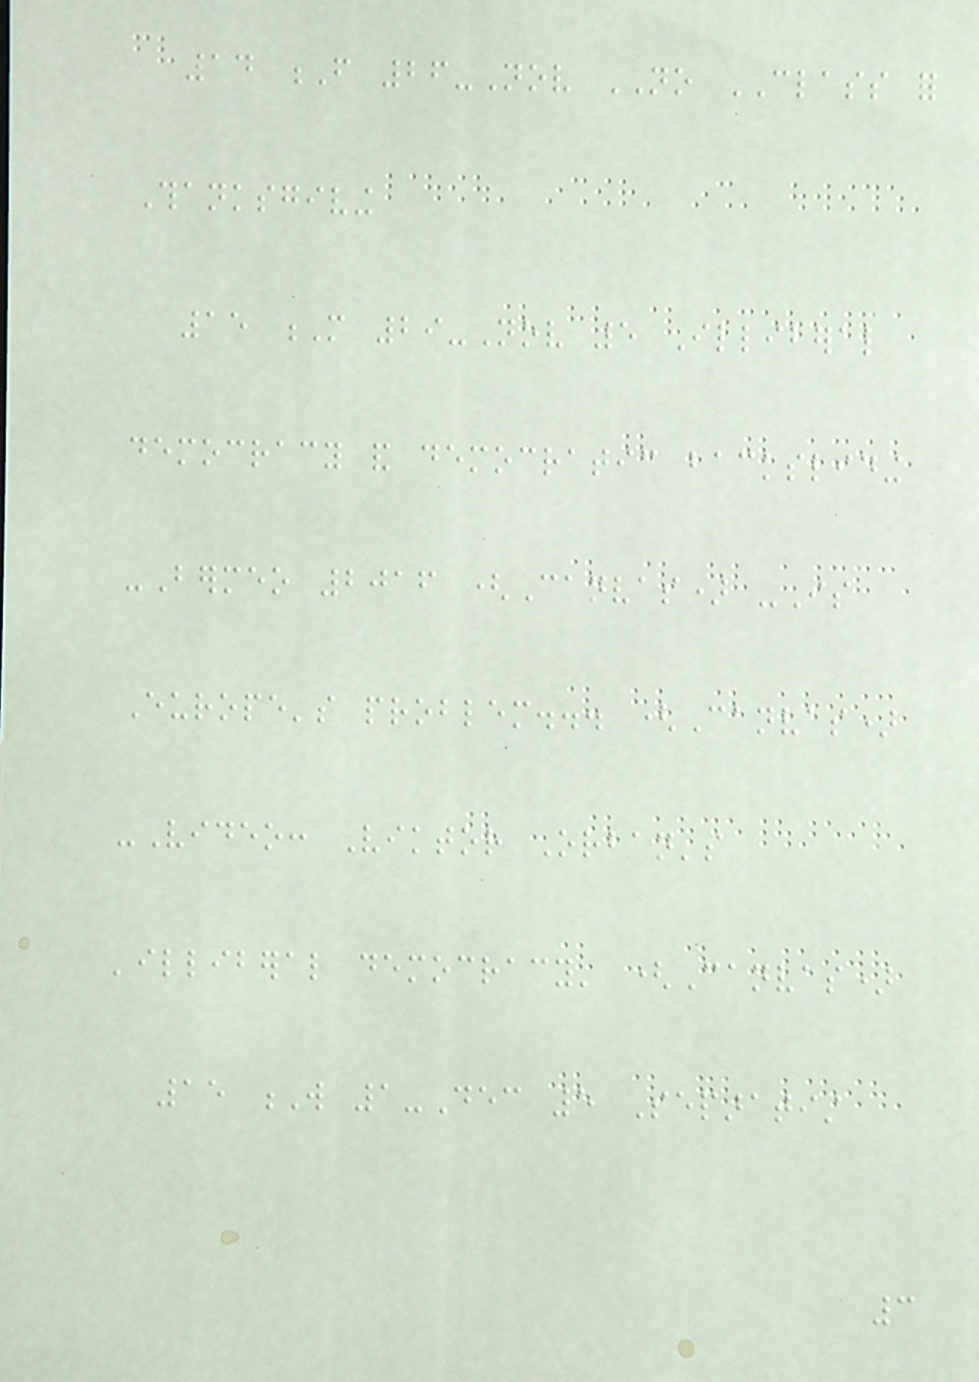14 F 26-Nov NO CLASS for
Thanksgiving
15 M 29-Nov 5 Illiberal
democracy and democratic backsliding
-Bermeo 2016 (Canvas) -Is
Europe's problem... (Canvas)
-Video: Viktor Orban's
'illiberal democracy' (Canvas)
15 W 1-Dec 5 Separatist
3
